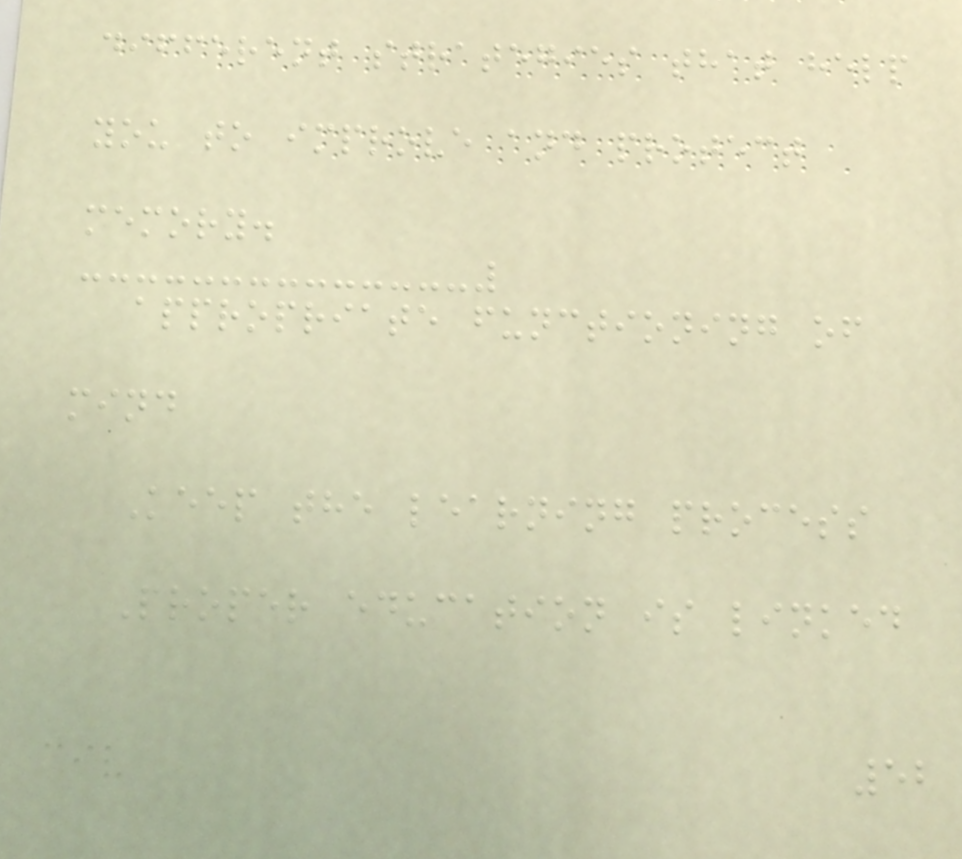different strategies that help
you to improve and protect
memory.
appropriate functioning of
mind
Keep the learning process
Proper education is linked
52
